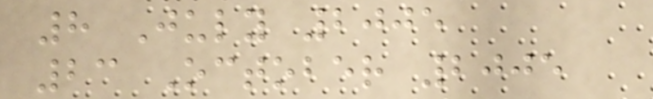8 July 2005
23 October 2005
